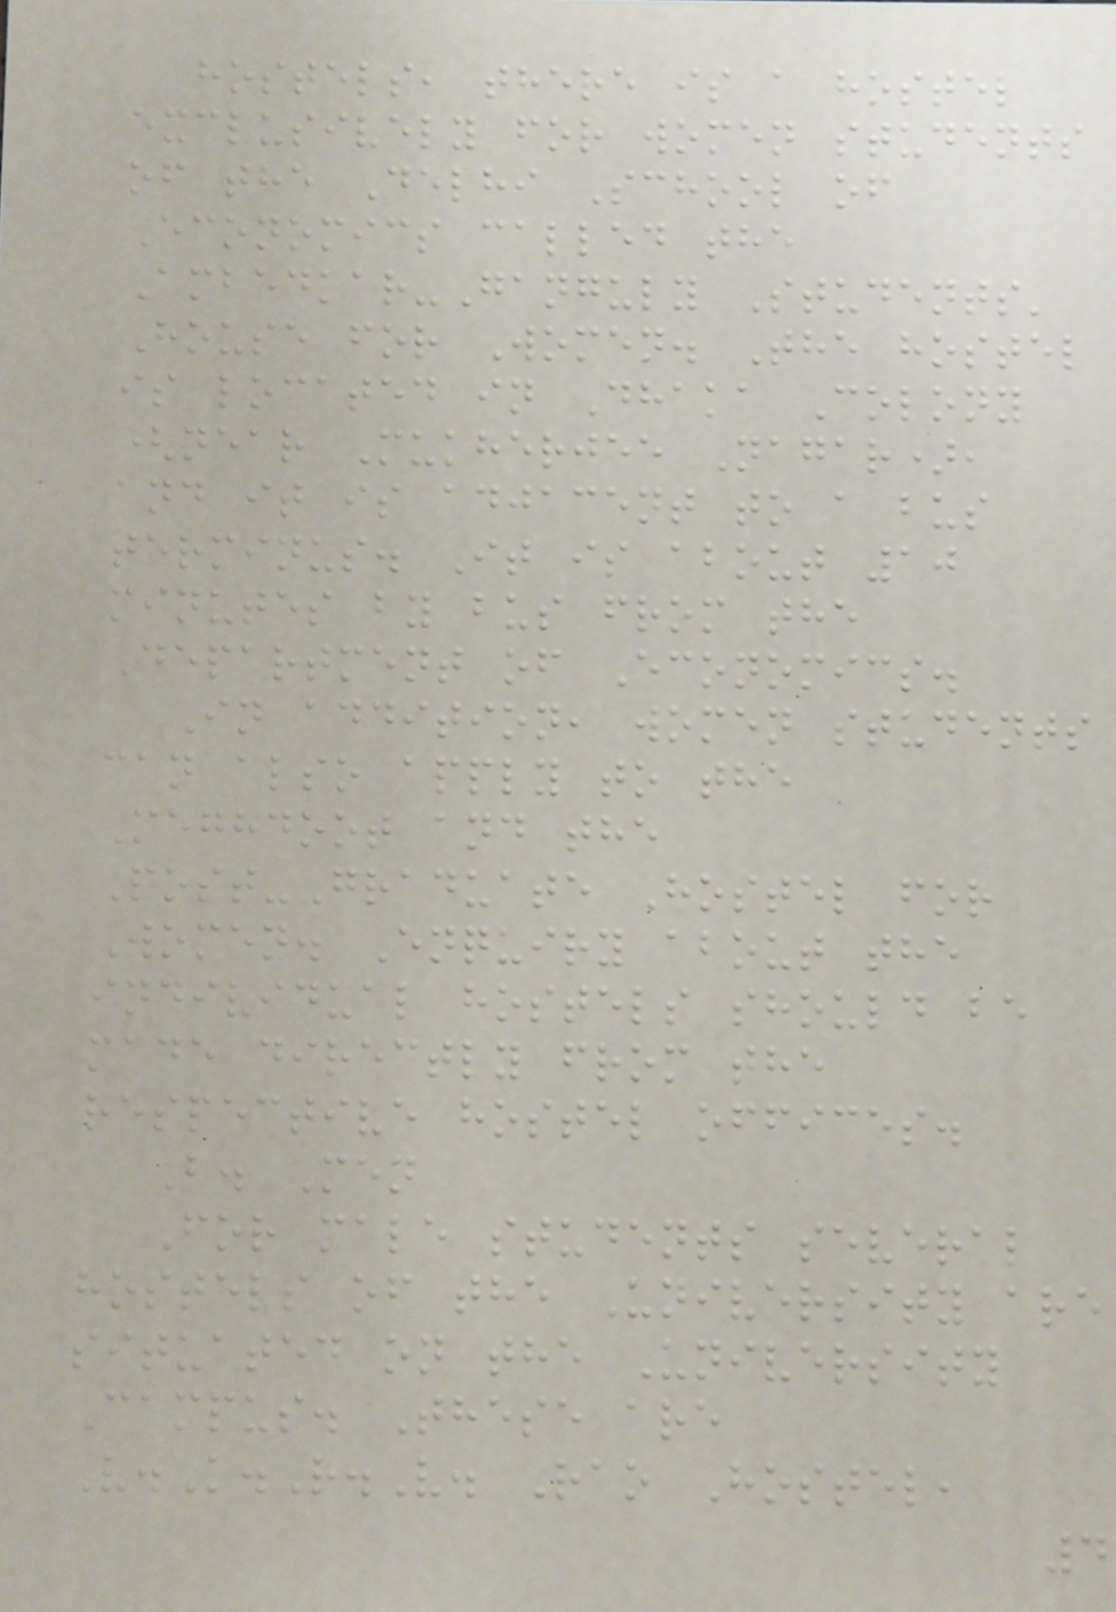hostels, there is a hostel
exclusively for women students
of the Delhi School of
Economics called the
Ambedkar-Ganguly Students'
House for Women. The hostel
is located in Dhaka Colony
(near Mukherjee Nagar),
and it is adjacent to a bus
terminus. It is about 10
minutes by bus from the
Department of Economics.
In addition, women students
can also apply to the
Meghdoot and the
Post-Graduate Hostel for
Women. Enquiry about the
individual hostels should be
made directly from the
respective hostel offices.
B. Men
For male students several
hostels of the University are
situated on the University
Campus. These are
V.K.R.V. Rao Hostel,
4
